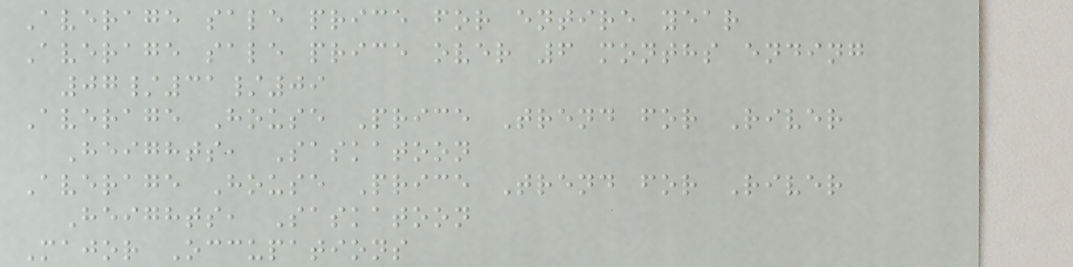Average sale price for entire year
Average sale price over 6 months ending
07/31/09
Average House Price Trend for River
Heights, Saskatoon
Average House Price Trend for River
Heights, Saskatoon
Major Occupations
